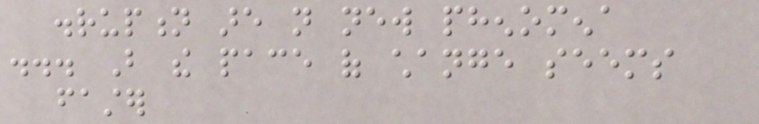disruption are not new phenomena
... But the pace of change seems
faster
